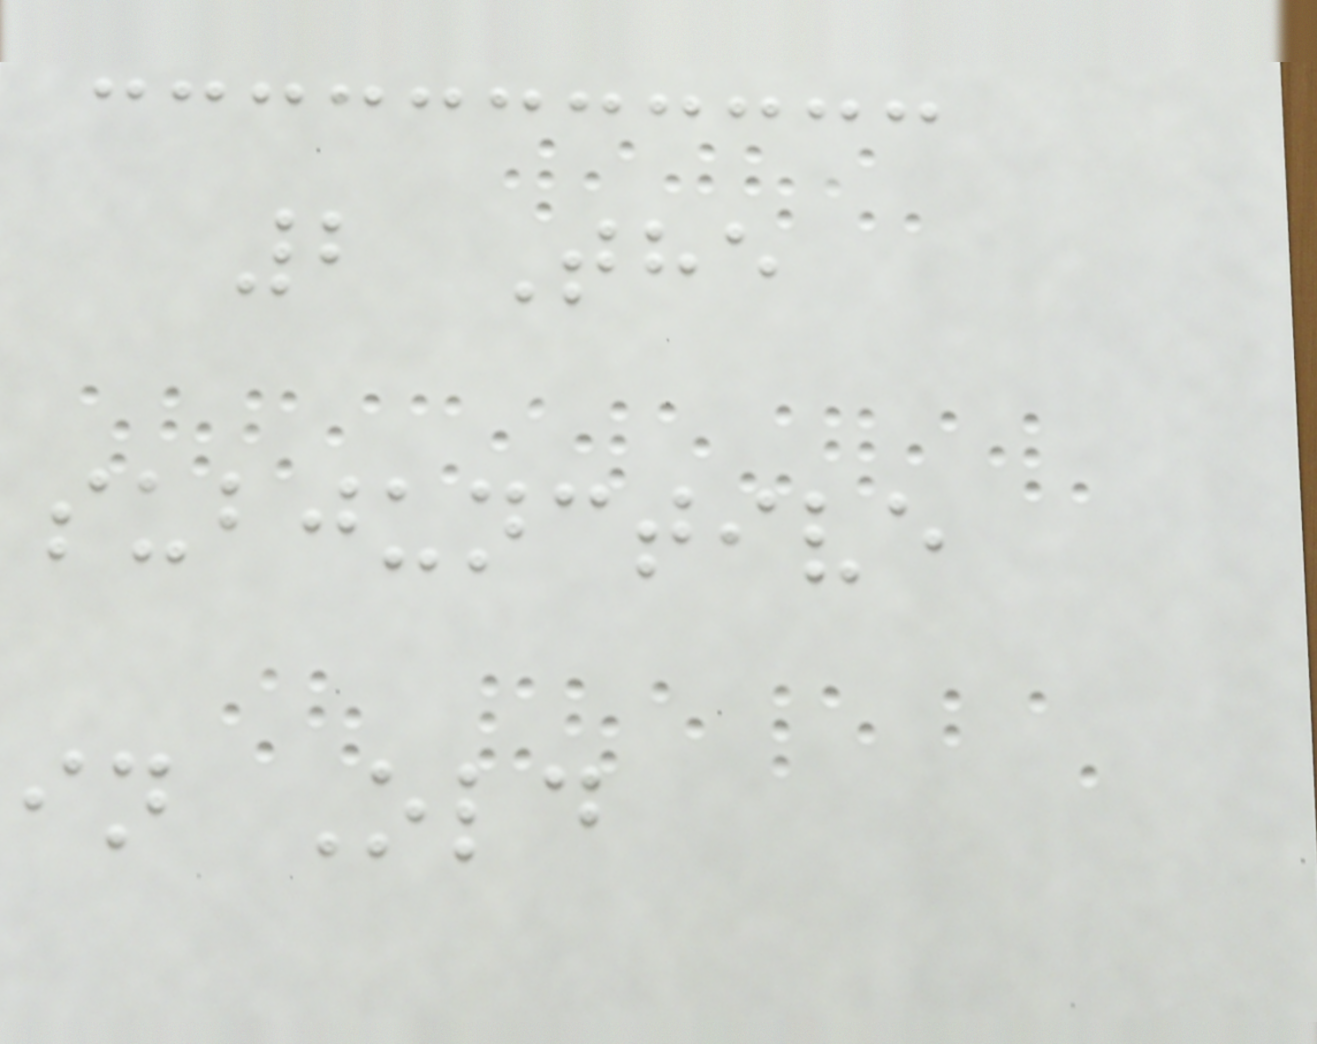2 The
subjunctive
in Old
